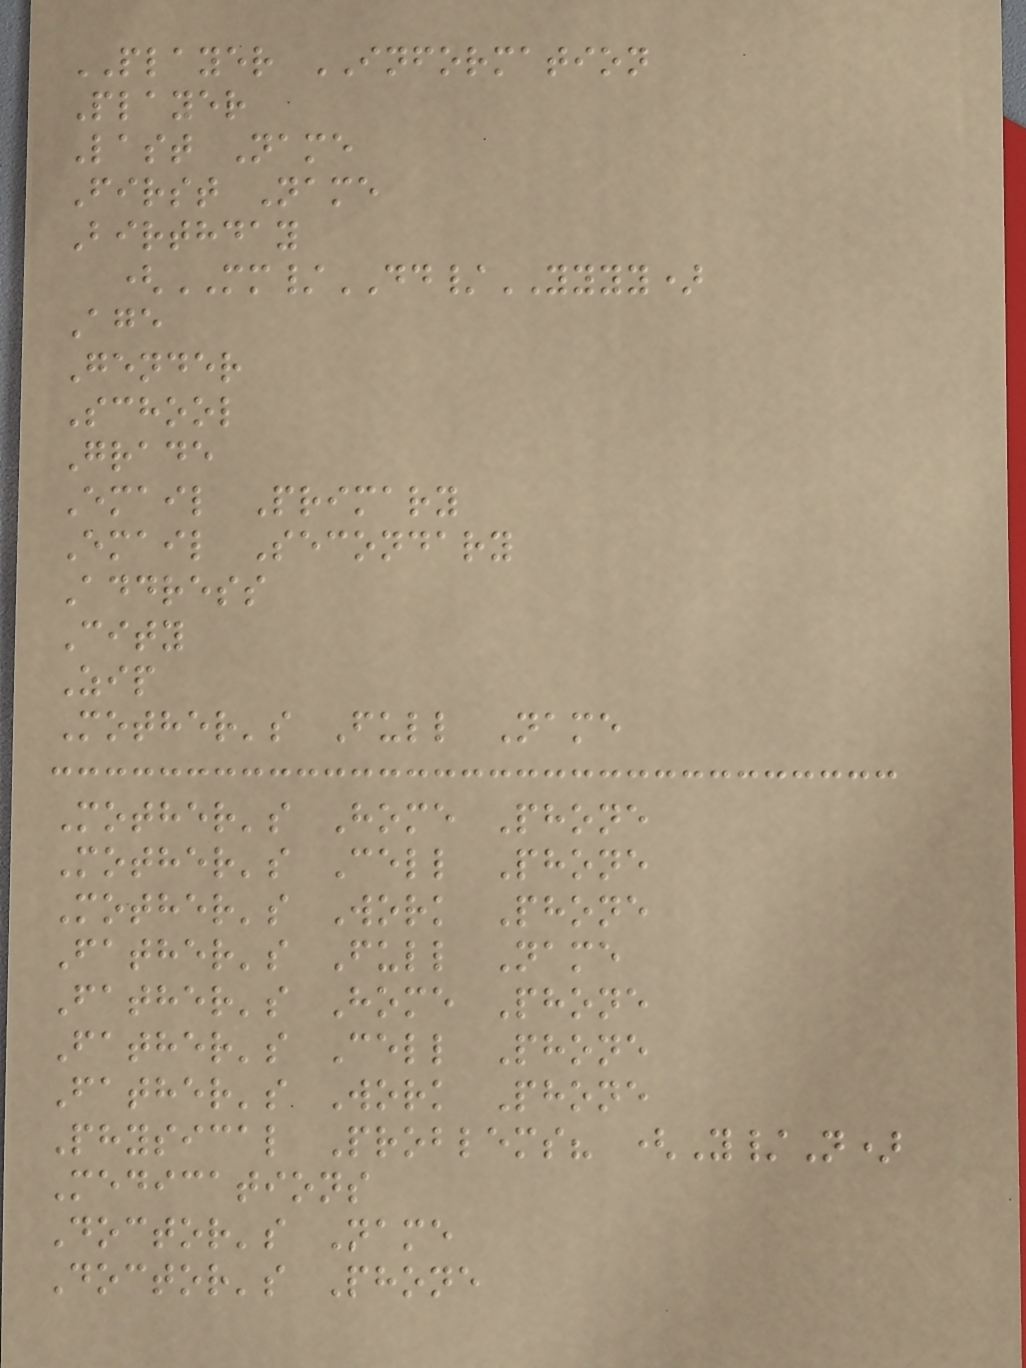PLAYER INFORMATION
Player
Last Name
First Name
Birthday
(MM/DD/YYYY)
Age
Gender
School
Grade
Email Primary
Email Secondary
Address
City
Zip
Mother's Full Name
Mother's Home Phone
Mother's Cell Phone
Mother's Work Phone
Father's Full Name
Father's Home Phone
Father's Cell Phone
Father's Work Phone
Physical Problems? (Y/N)
Medications
Doctor's Name
Doctor's Phone
